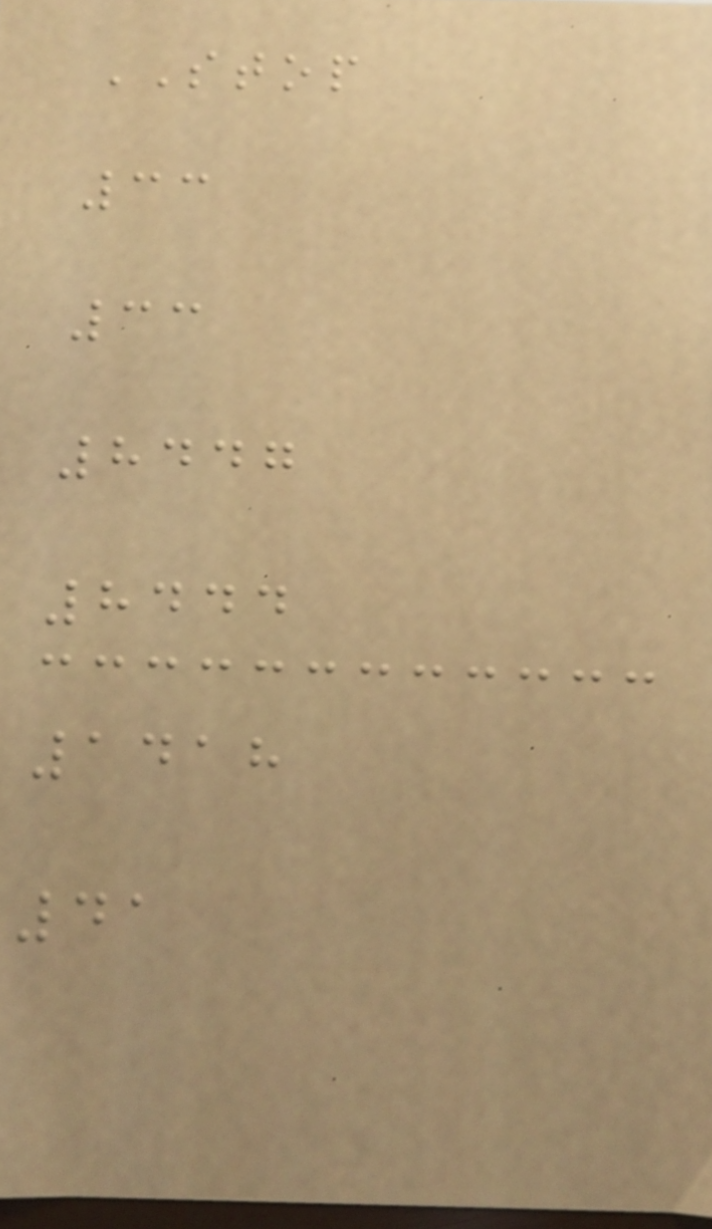STOP
33
33
8447
8444
1418
41
